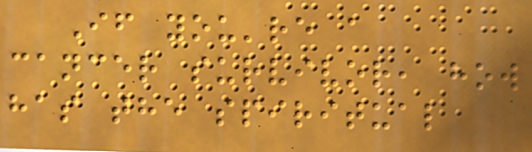If you're a
cancer survivor, how
has the spiritual
